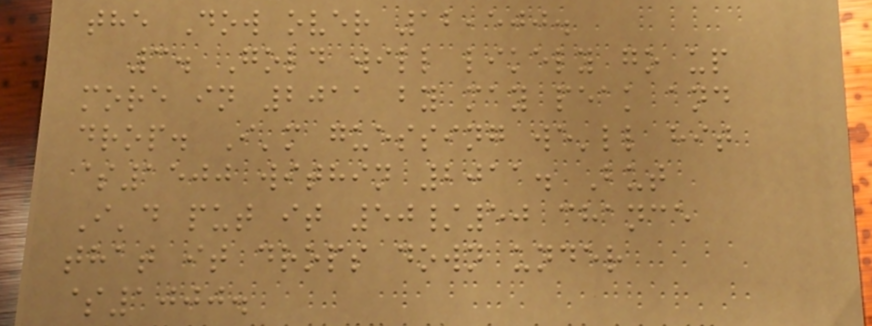the Dow over 12,500.
3. Gold will likely go up
more in 2011 by may peak and
drop. I'm guessing we'll hit
$1500 within 2011. But
I'd put it 50/50 chance
that it drops down under
$1000.
